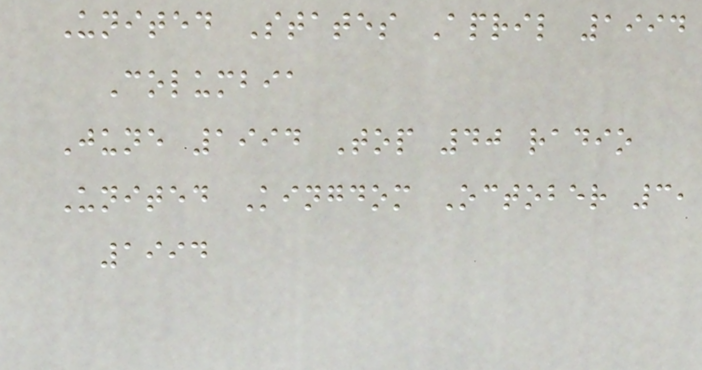United States April 1994
Columbia
June 1994 Top 40 radio
United Kingdom October 3,
1994
